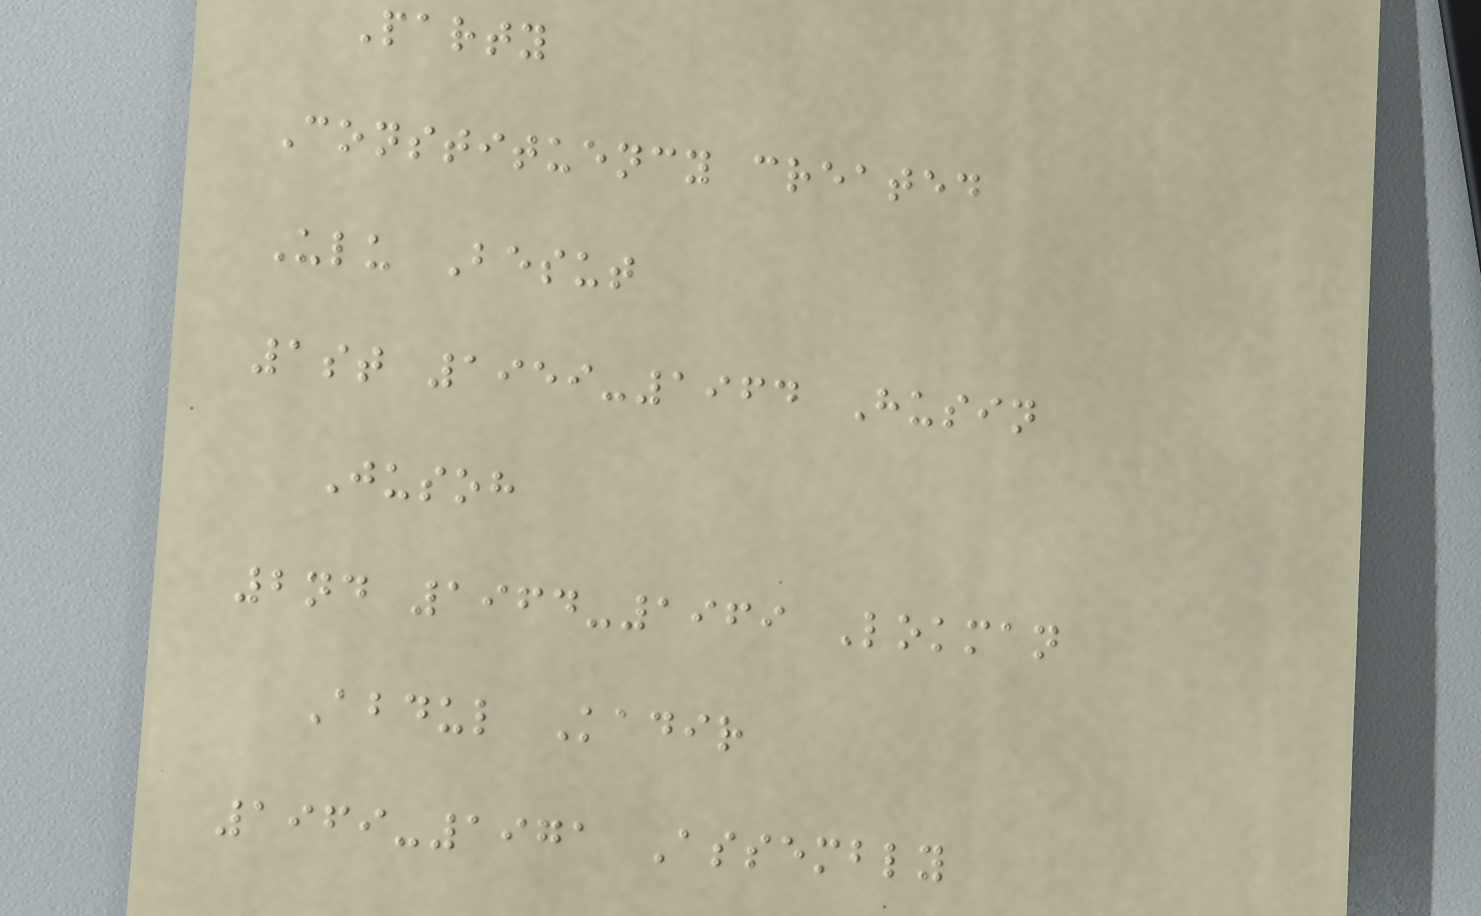Party
Constituency created
Ulu Besut
1st 1959-1964 Husin
Jusoh
2nd 1964-1969 Lokman
Abdul Kadir
1969-1971 Assembly
